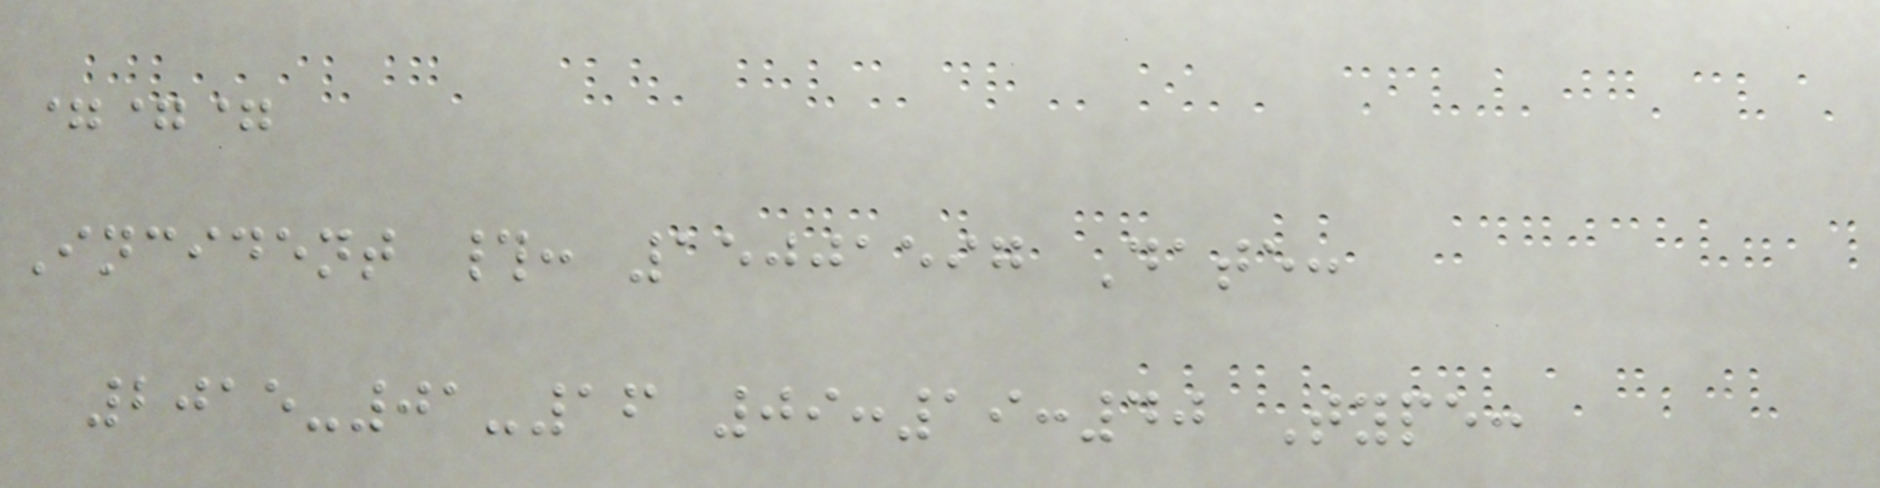===
Incident #: 15001597 Date:
2015-01-16 09:19:40 Type:
